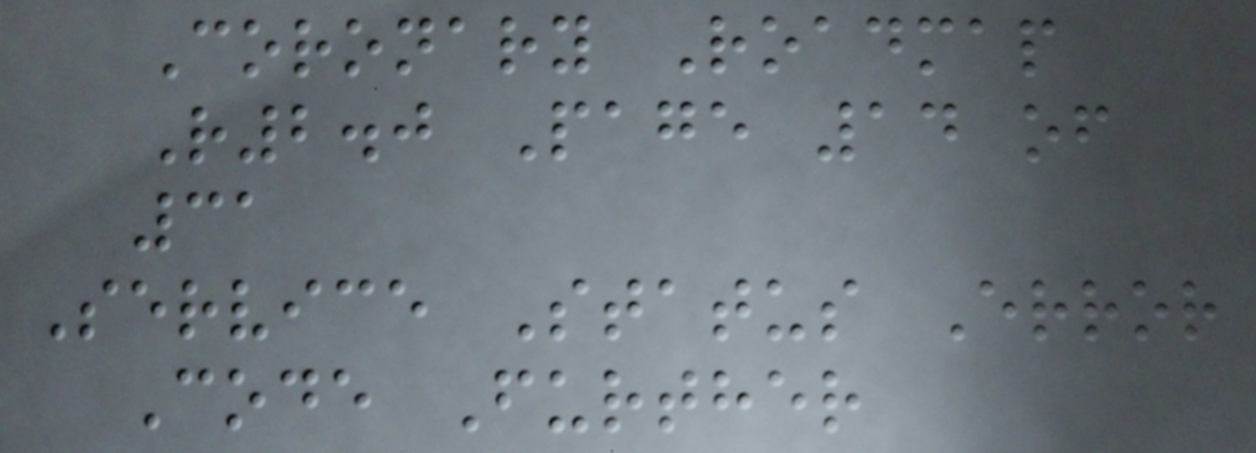Coronary Roadmap
R2.0 Page 14 of
31
Service Status Error
Code Further
